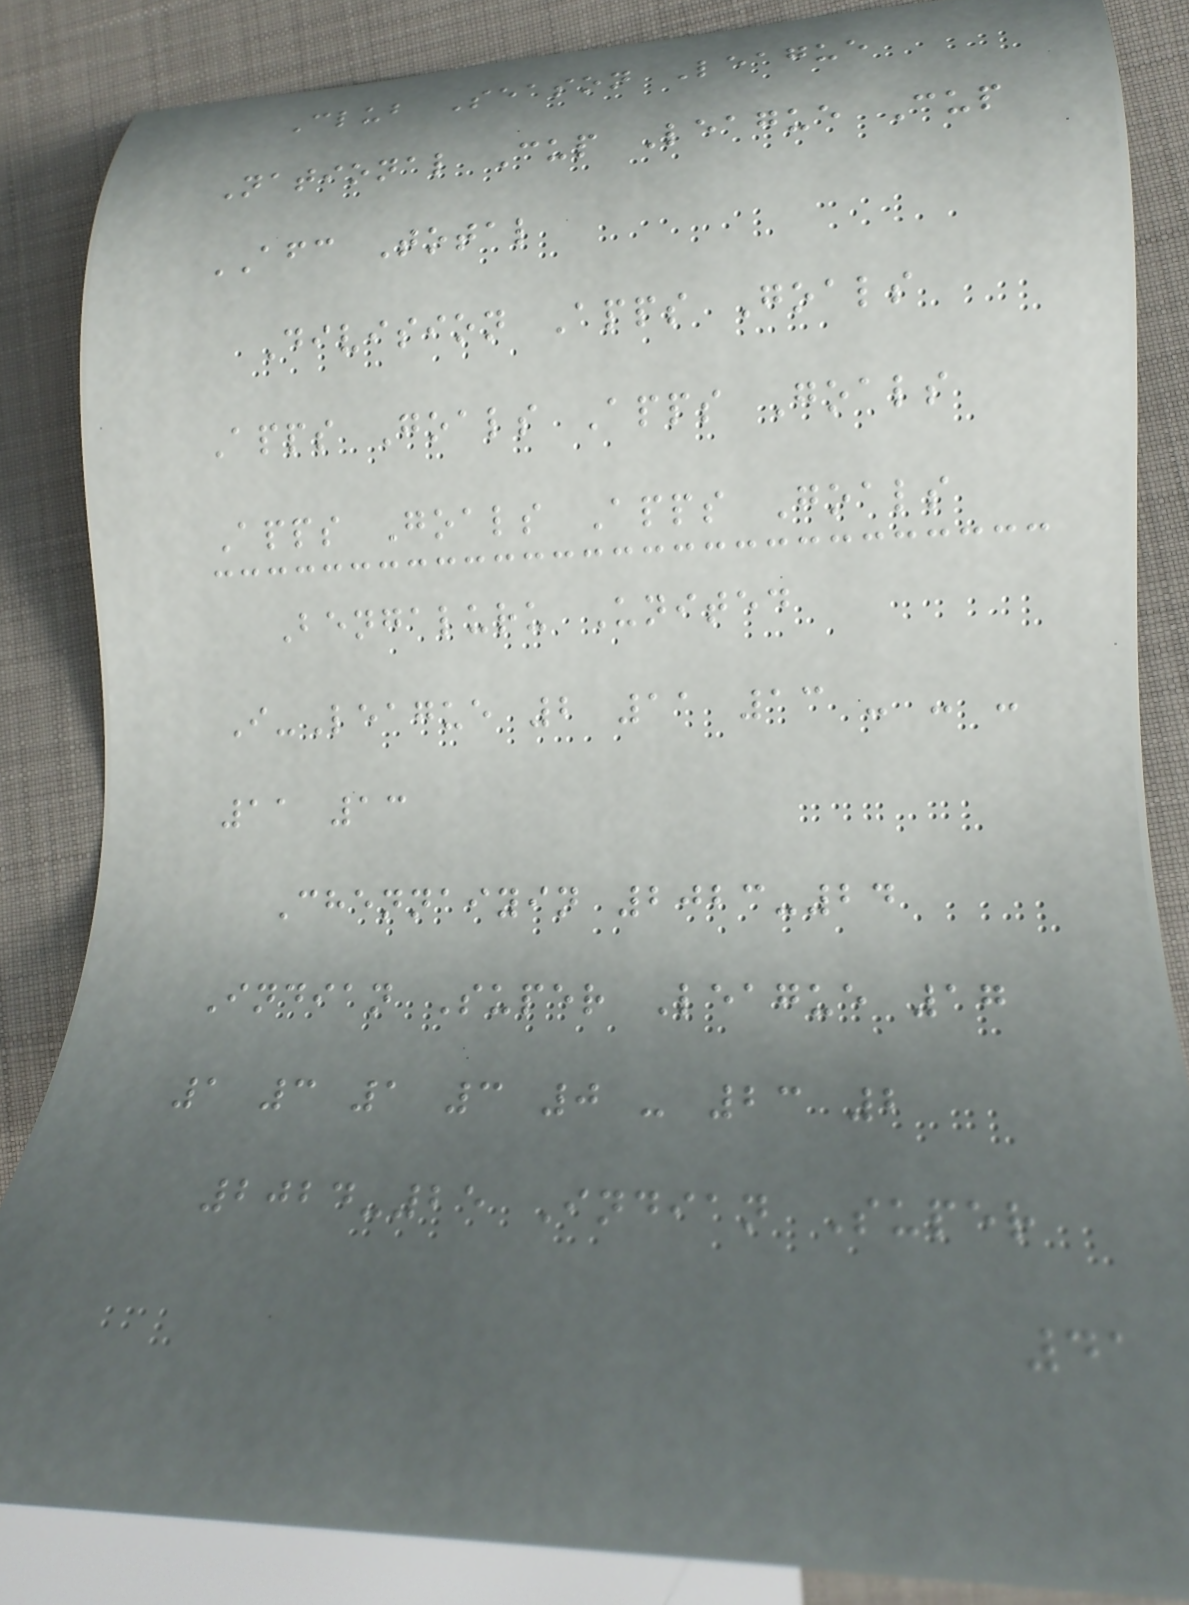Club Season League
National Cup League Cup
AFC Total
Division Apps Goals
Apps Goals Apps Goals
Apps Goals Apps Goals
Bengaluru United
I-League 2 11 13 - - -
11 13
Chennaiyin 2023-24
Indian Super League 17
1 3 1 3 0 - 23 2
2024-25 Indian Super
41
